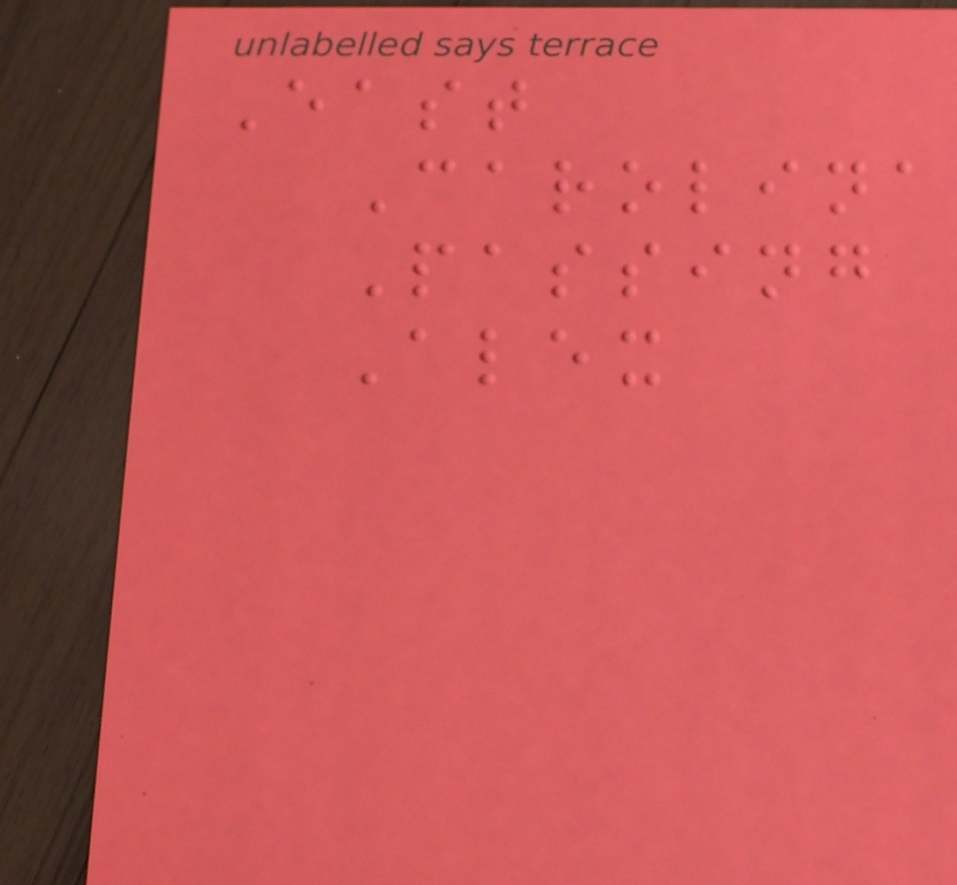East
Carolina
Passing
Alex
